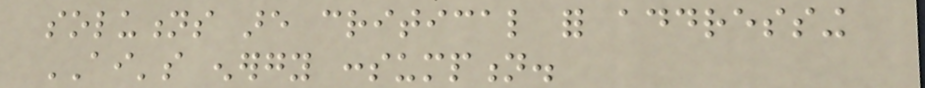solutions are critical for addressing
AI's energy consumption.
